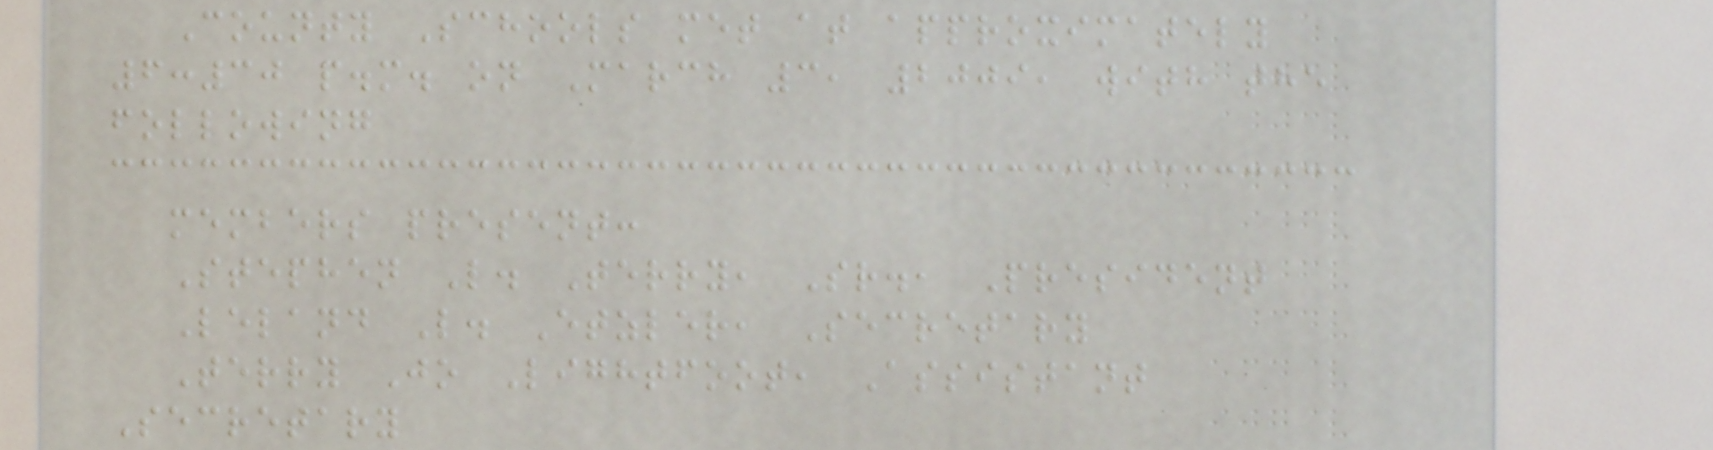County Schools met at approximately
6:30 p.m. on March 3, 2009, with the
following
members present:
Stephen L. Terry, Sr., President
Leland L. Etzler, Secretary
Terry Jo Lightfoot, Assistant
Secretary
